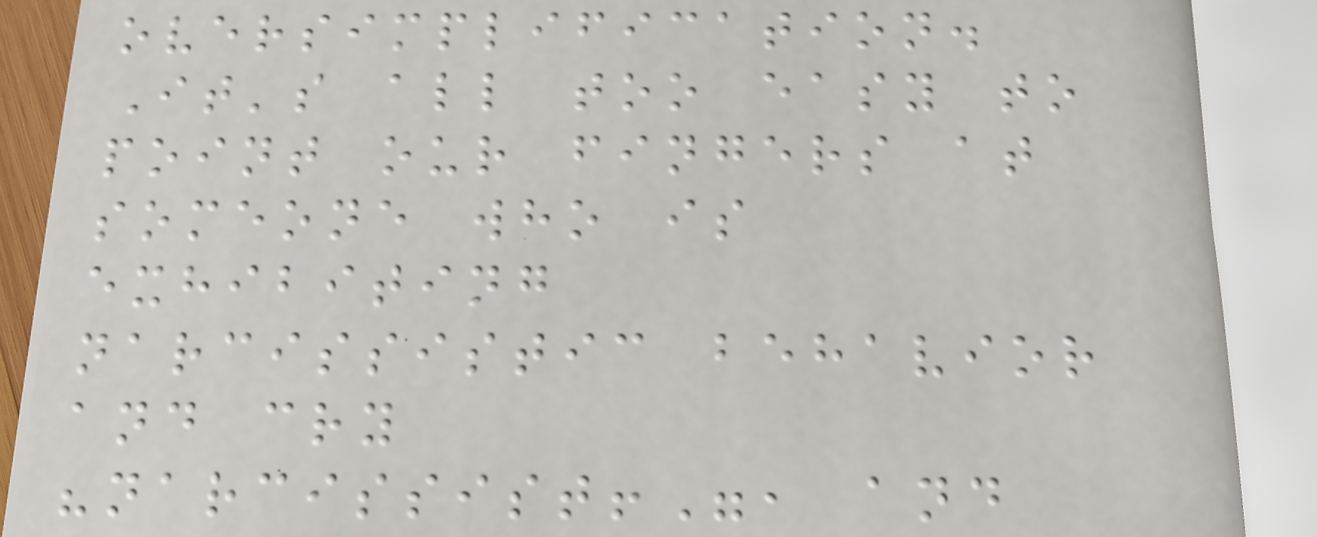oversimplification.
It's all too easy to
point our fingers at
someone who is
exhibiting
narcissistic behavior
and cry
"narcissist!", and
